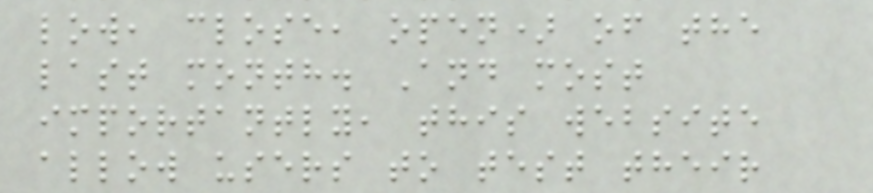low, close, open) of the
last month. And most
importantly, this website
allow users to test their
